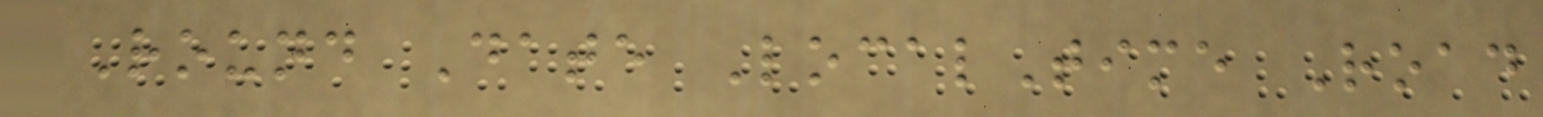Round Date LocalTime Road
